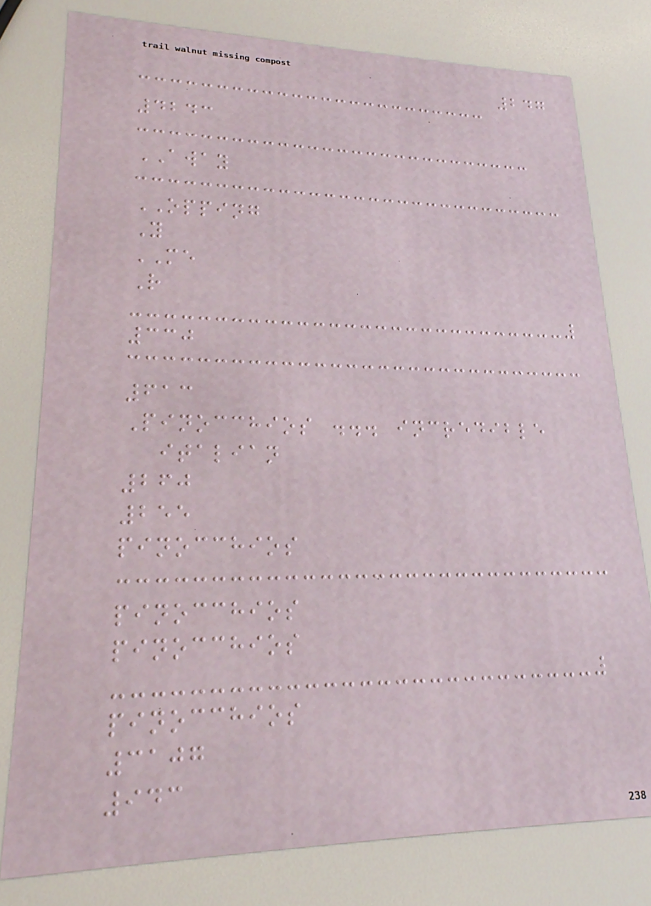247
4243
AWAY
OPPING
Y
ME
R
330
613
Pinocchios ... incredible
italian
260
255
pinocchios
pinocchios
pinocchios
pinocchios
3107
943
